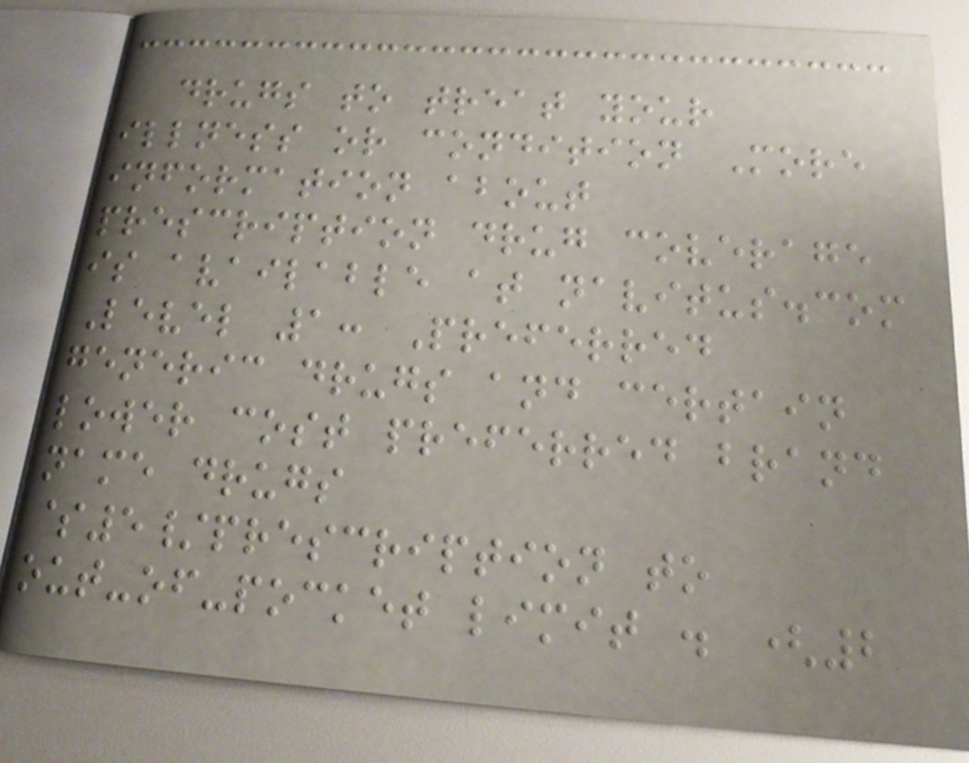drugs to treat your
illness or condition More
information about
prescription drug coverage
is available at navitus.com
Level 1: Preferred
generic drugs and certain
lower cost preferred brand
name drugs
$5/prescription to
out-of-pocket limit . (2
